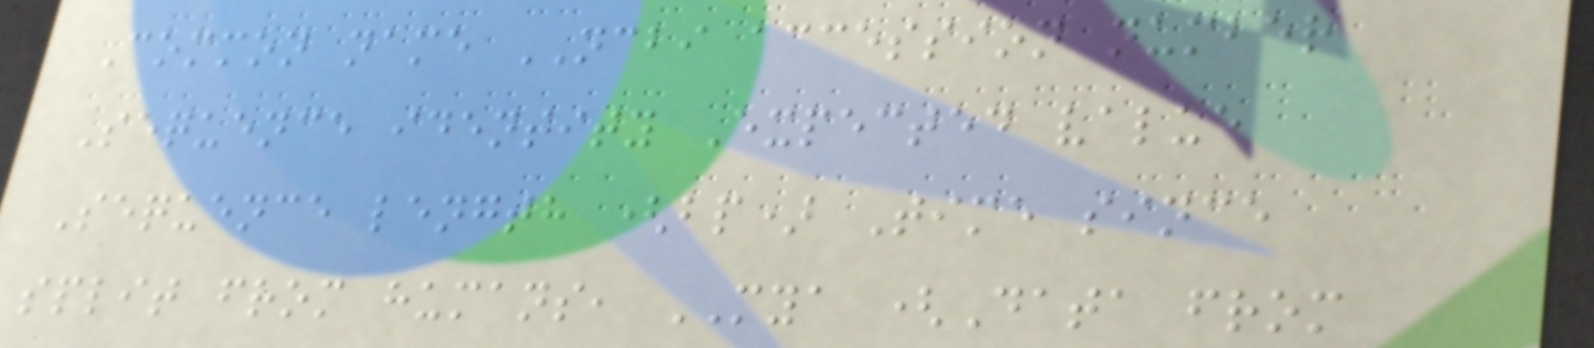Common name NCBI accession number
Sequence identity Expected value
Sequence length (bp) Time since
split from humans, MYA (Data from
